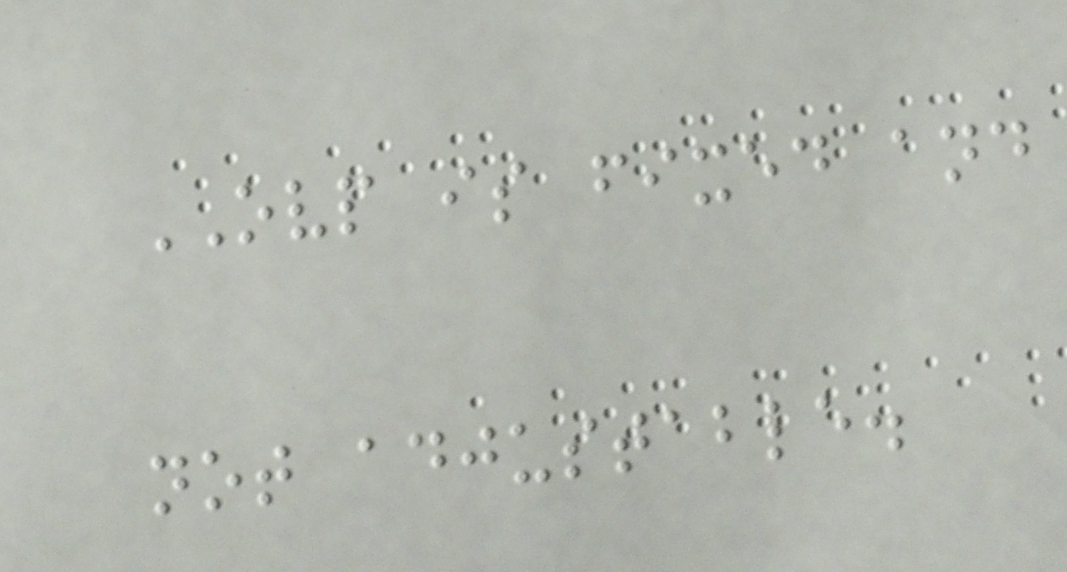OVP is fixed and
not adjustable.
